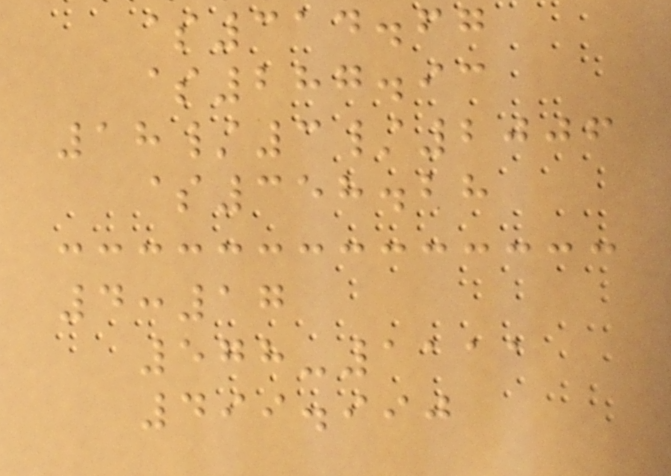$314.67
$287.93
18/3/2006
$358.28
4:17
578-1111
499.990
